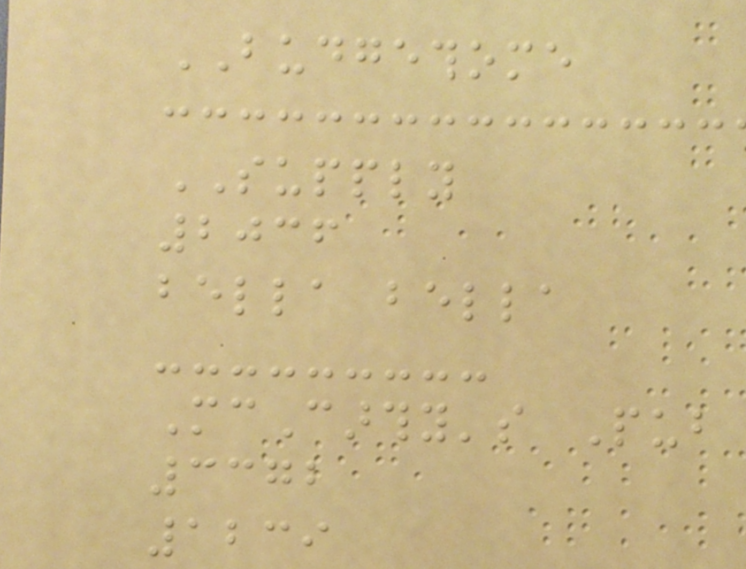BUDGETHOME
SUPPLY
2036
bella bella
McCarthy's Pub
3372
1239
